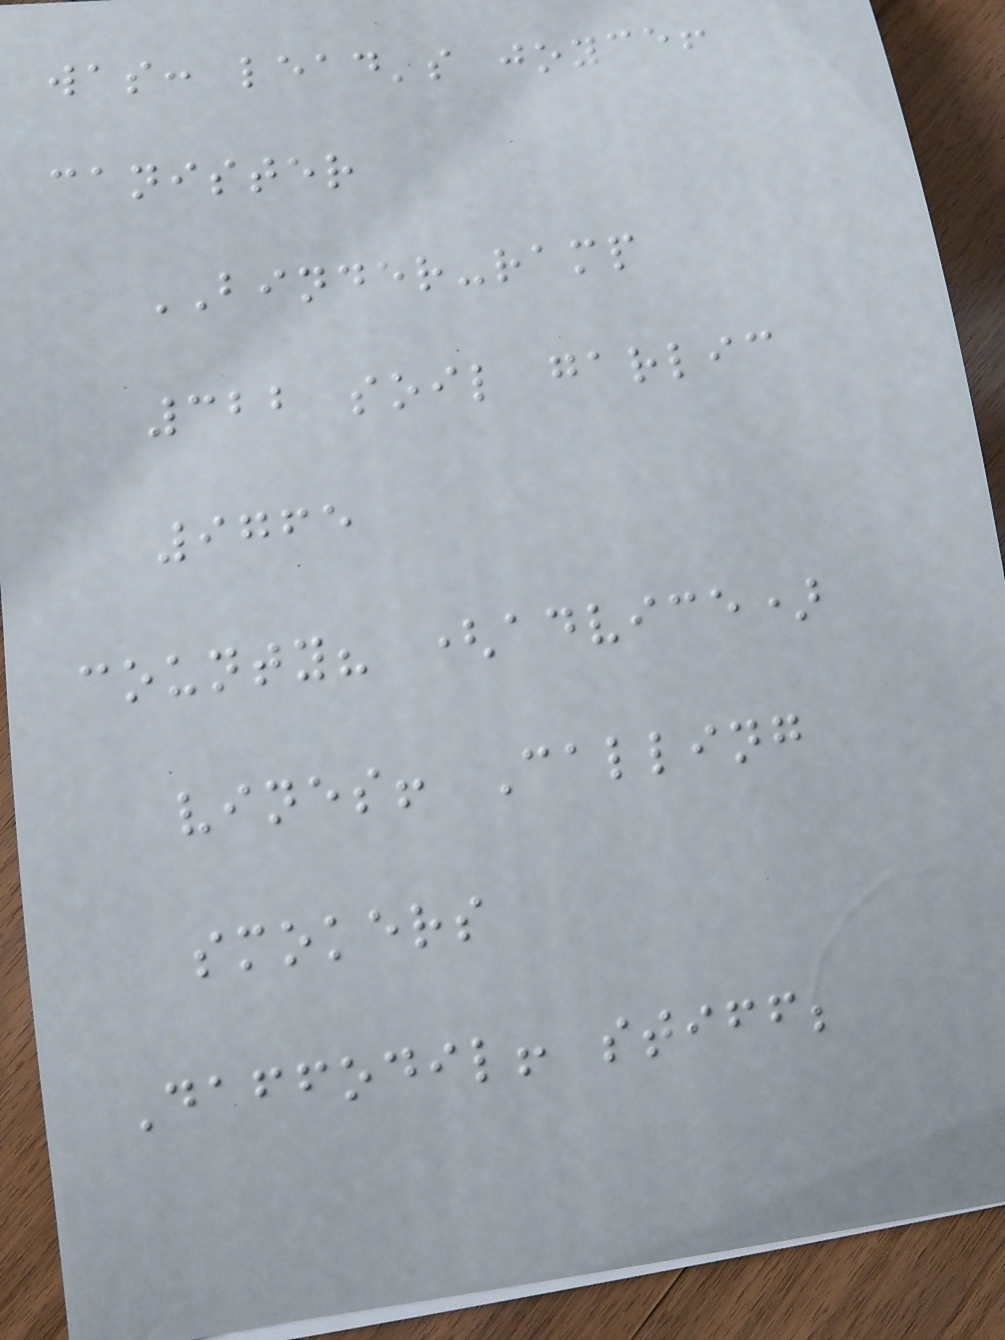was: lead's joyce!
canister
BINDER-ramp
322 soil garlic
9765
county? (advice)
vines! Calling
smokers
Daffodil! stiff;
